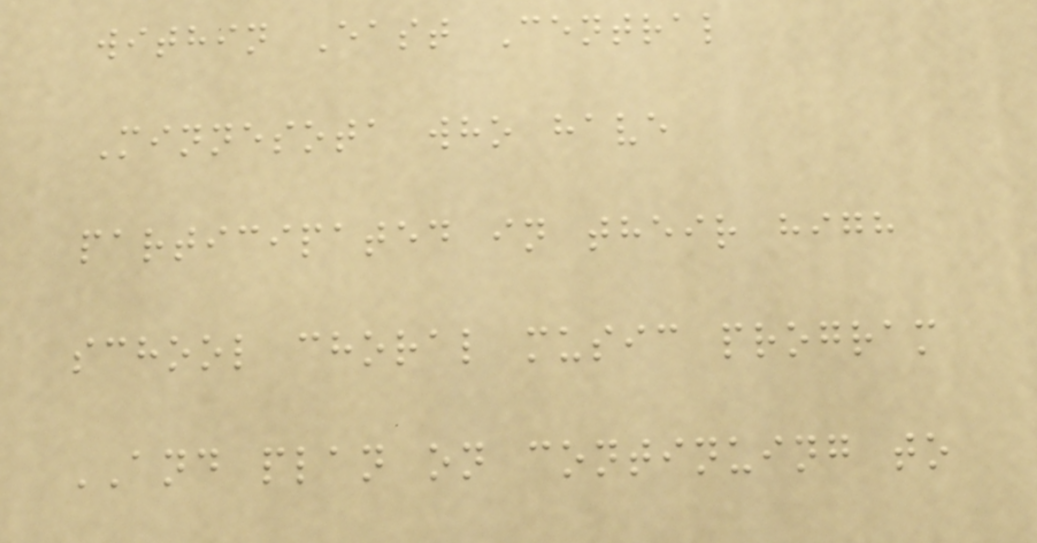within East Central
Minnesota who have
participated in their high
school choral music program
AND plan on continuing to
